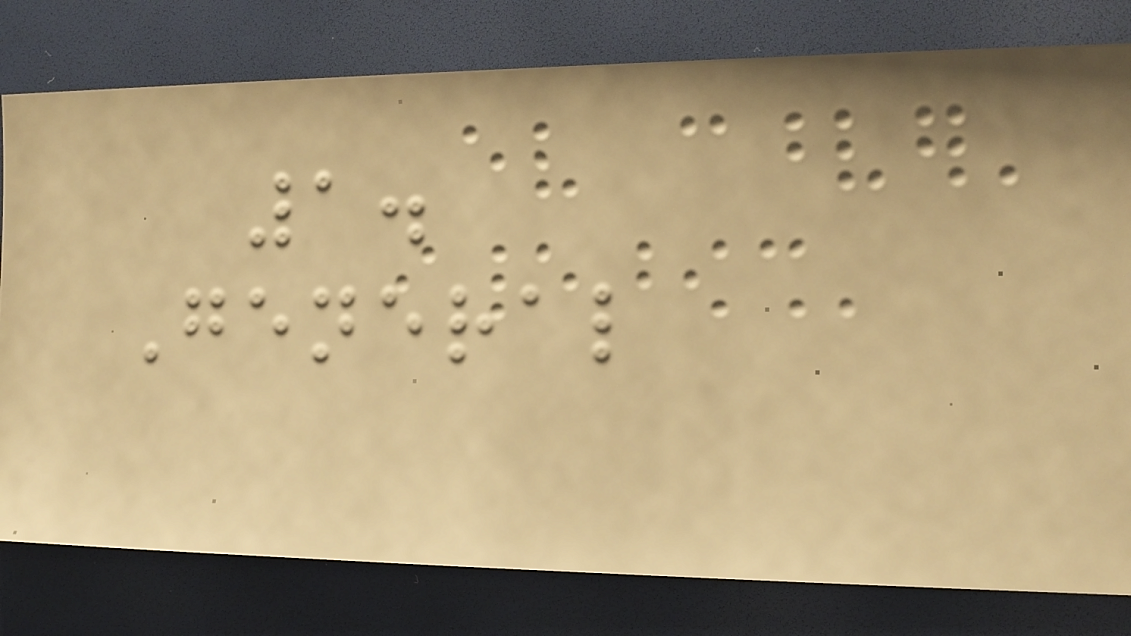1.
General
